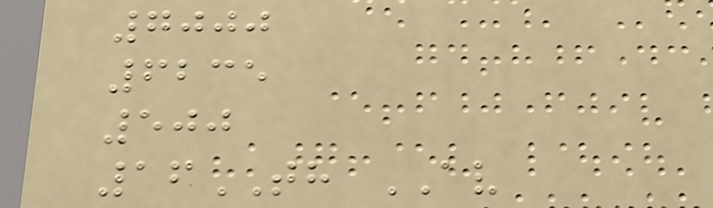7000
6235
500
16TH AV
